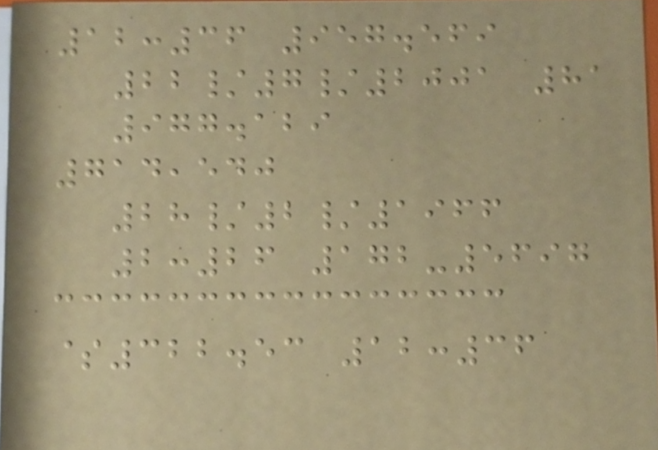12:36 957.569
22/7/2001 81
977.129
714,540
28/2/1966
2:26 172-5697
$322.53 12:36
